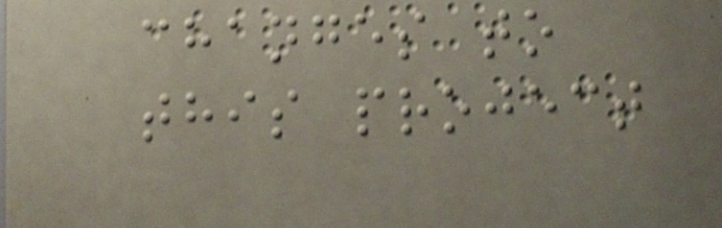changes to
this project
